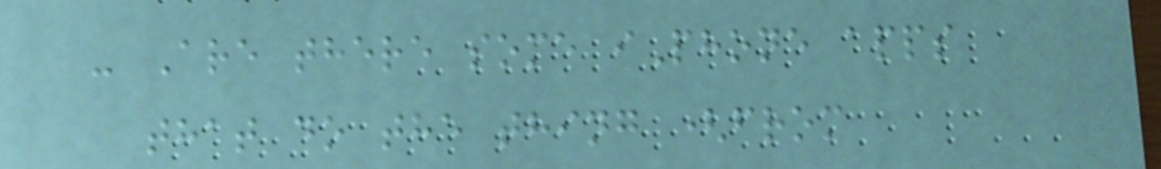- Are there some iPhone apps
that do the thing (from
